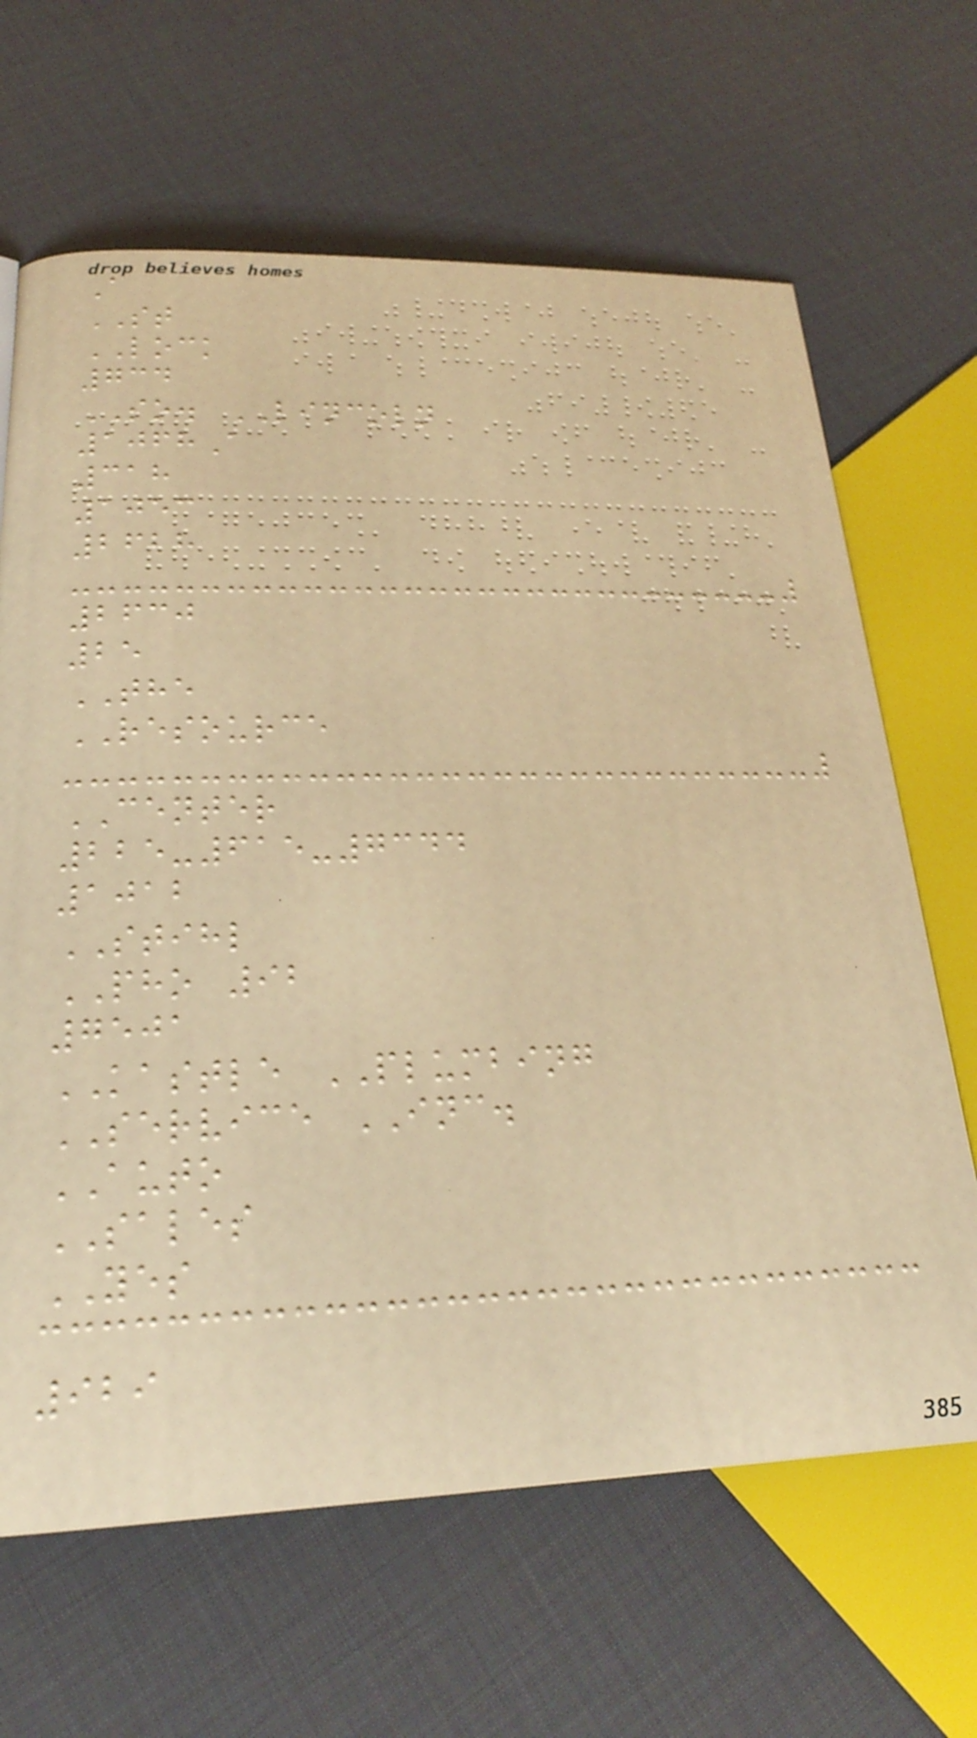A
ST
LOCK
734
SO. LINCOLN
1068A
318
1053
2628
2630
25
THE
RESOURCE
CENTER
225-615-7344
1012
STIHL
PHO 92
7501
KASTLE PLUMBING
SERVICE INC.
AUTO
SALES
YES
929
